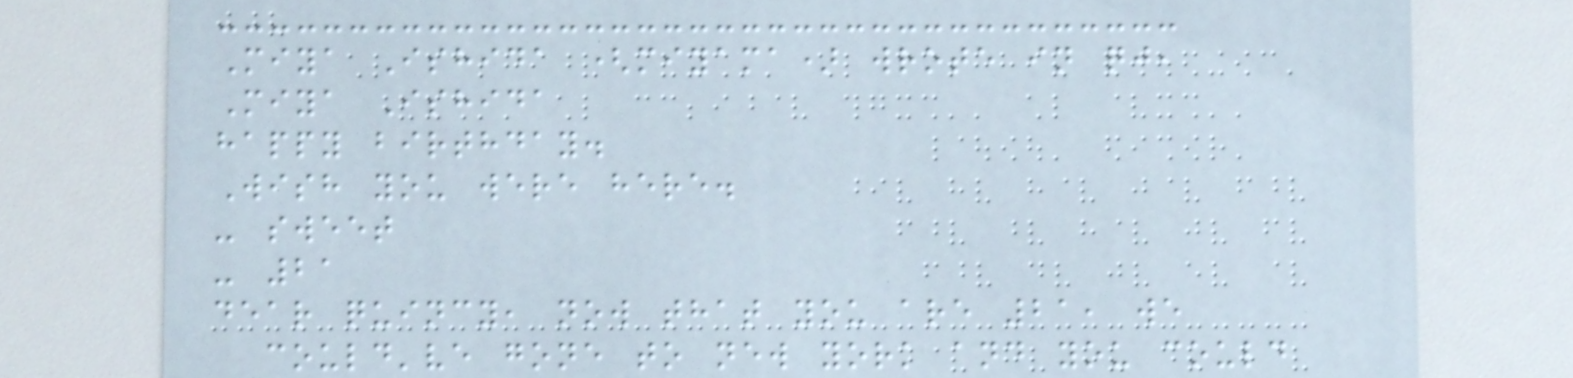Miya Ishida (miyama) wrote in qj,
Miya Ishida
happy birthday.
Wish you were here.
- sweet
- 21
dear quincy, now that you are 21, we
could've gone to new york and you could
